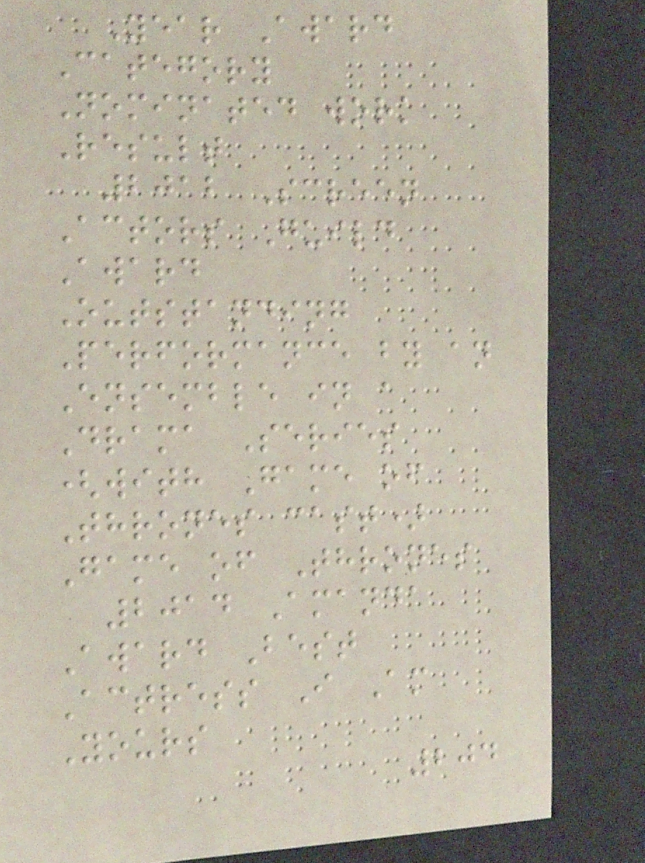Year Award
Category
Nominated work
Result
2012 Screen
Actors Guild
Award
Outstanding
Performance by an
Ensemble in a
Drama Series
(with Game of
Thrones cast)
Game of Thrones
2014 Amanda
Award Best
Actress I Am
Yours
204
